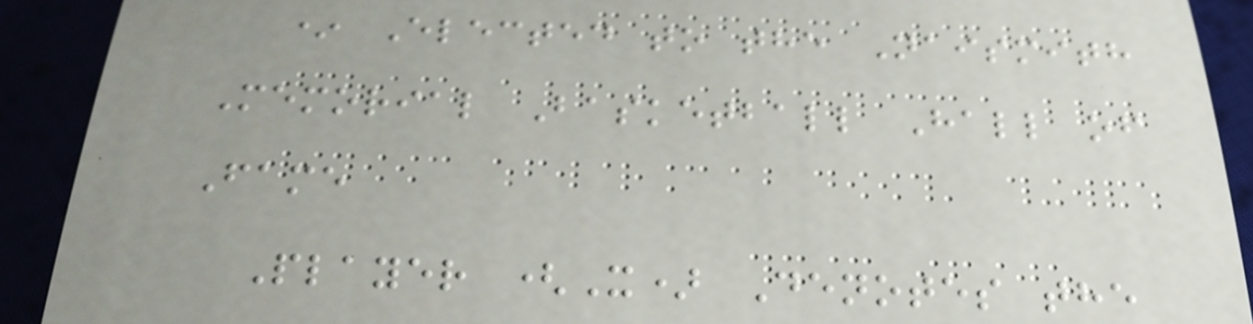* Elected to the Naismith
Memorial Basketball Hall of
Fame
Player (X) Denotes the
